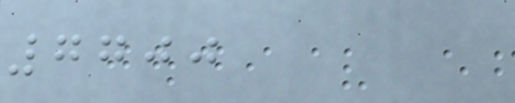7700
